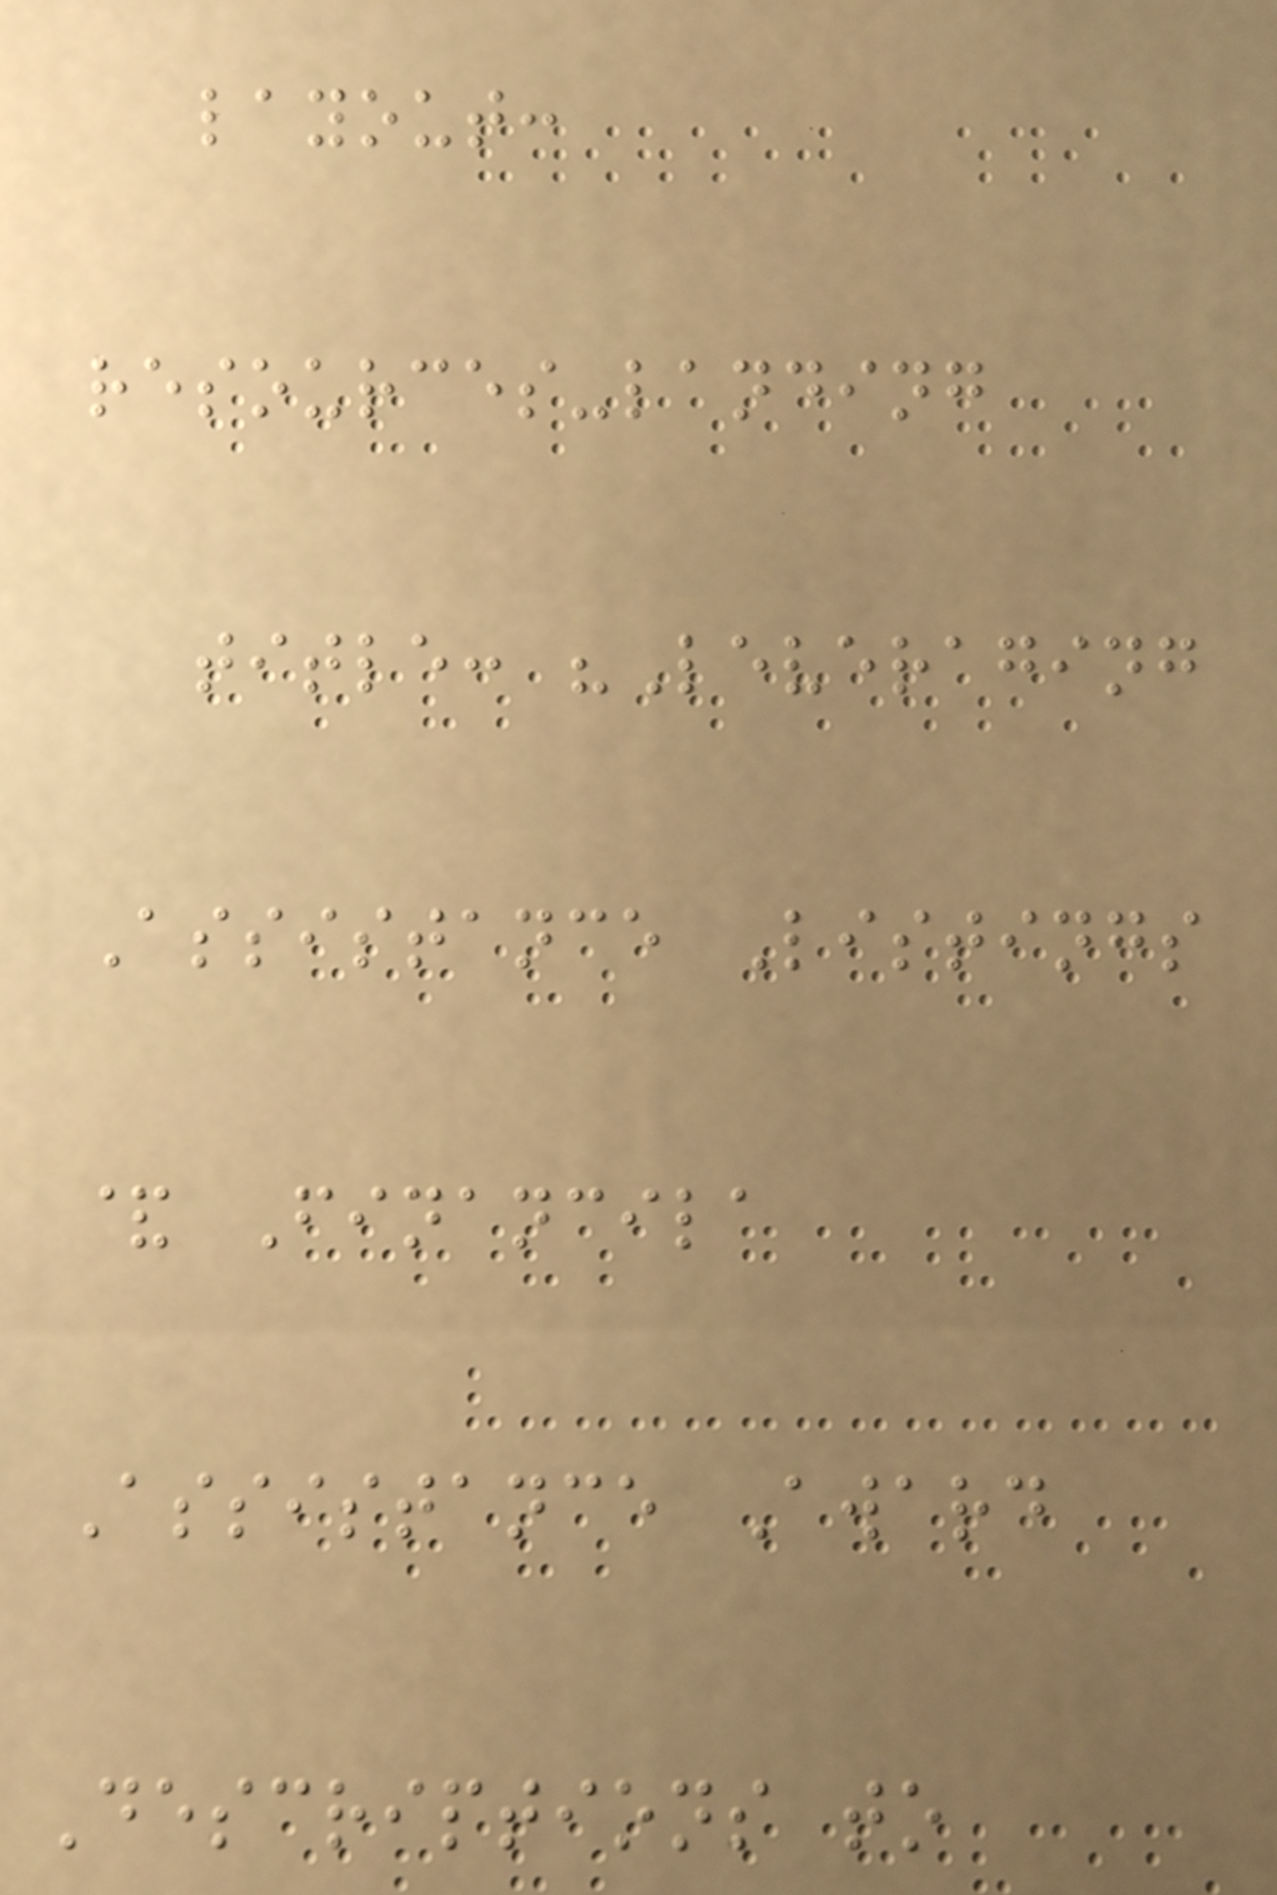layout:
resources-landing
title: "Leveraging
Assistance Listings
& Financila
Assistance Award
Descriptions to
